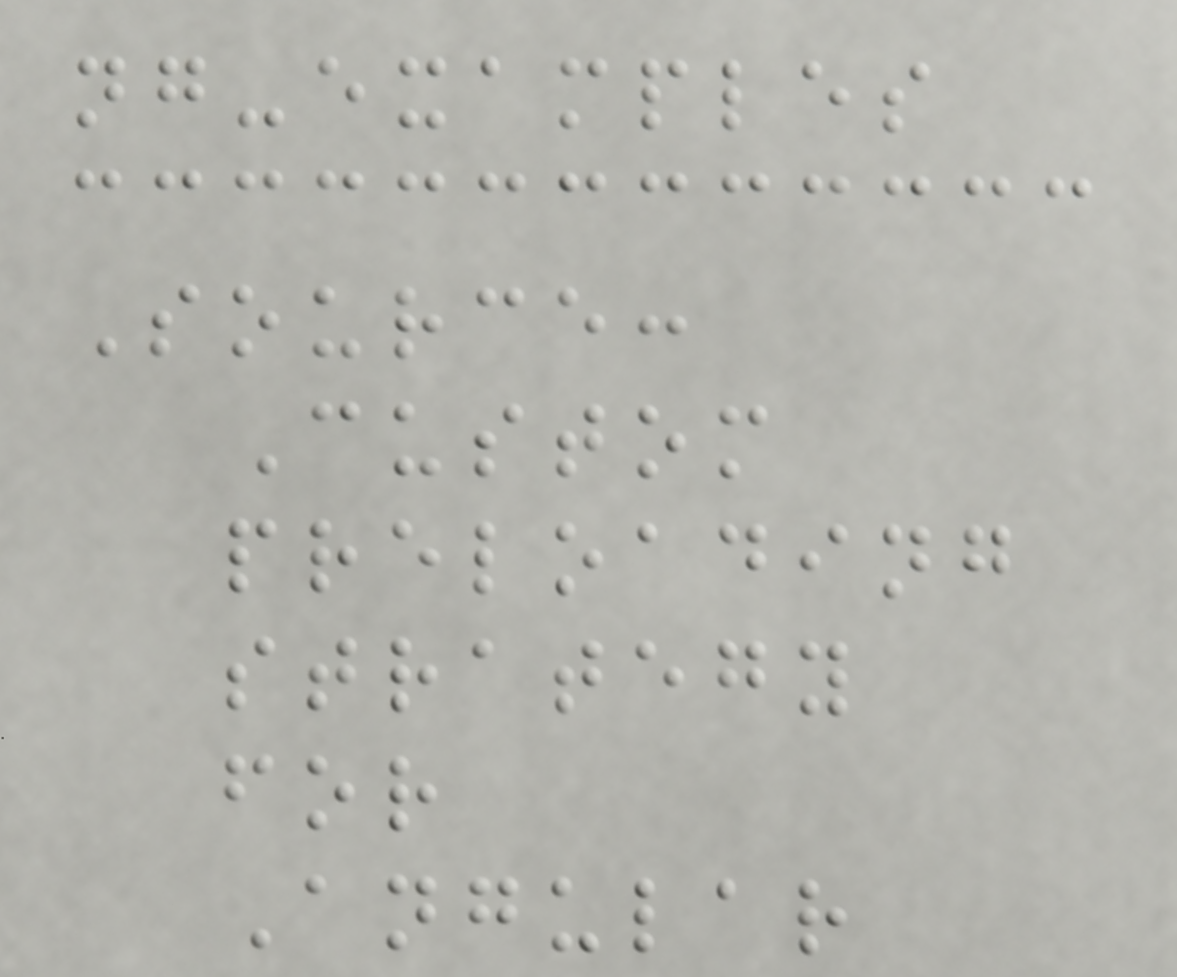ng-examples
Source:
Custom
preloading
strategy
for
Angular
